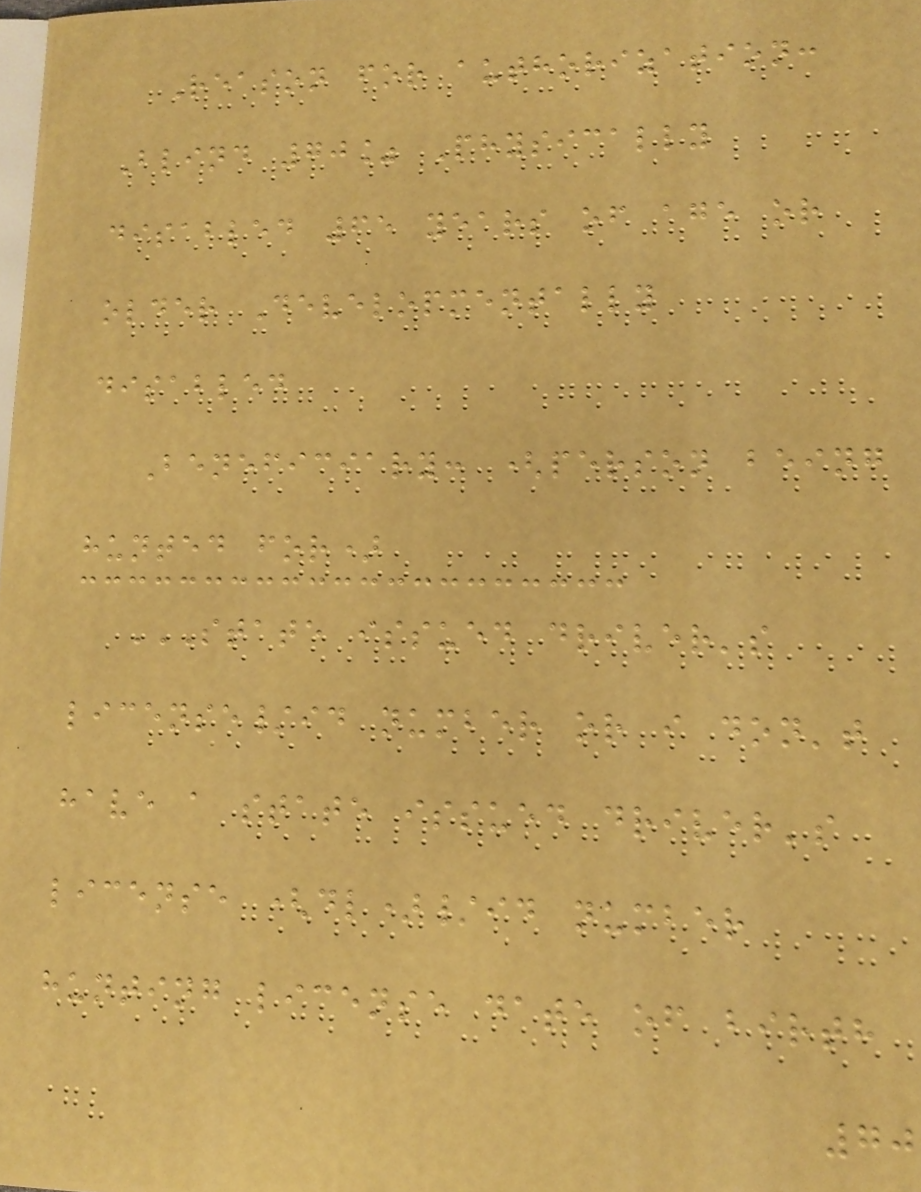Reason for authorization:
Blind 70% Physically
disabled 65 years of age or
older Developmentally
disabled
Beneficiary: (person being
hunted for)
STATE ISSUED DRIVER'S
LICENSE/ID NUMBER OR I DON'T
HAVE A STATE ISSUED DRIVER'S
LICENSE (DL)/ID NUMBER
HUNTING LICENSE DATE OF BIRTH
70
